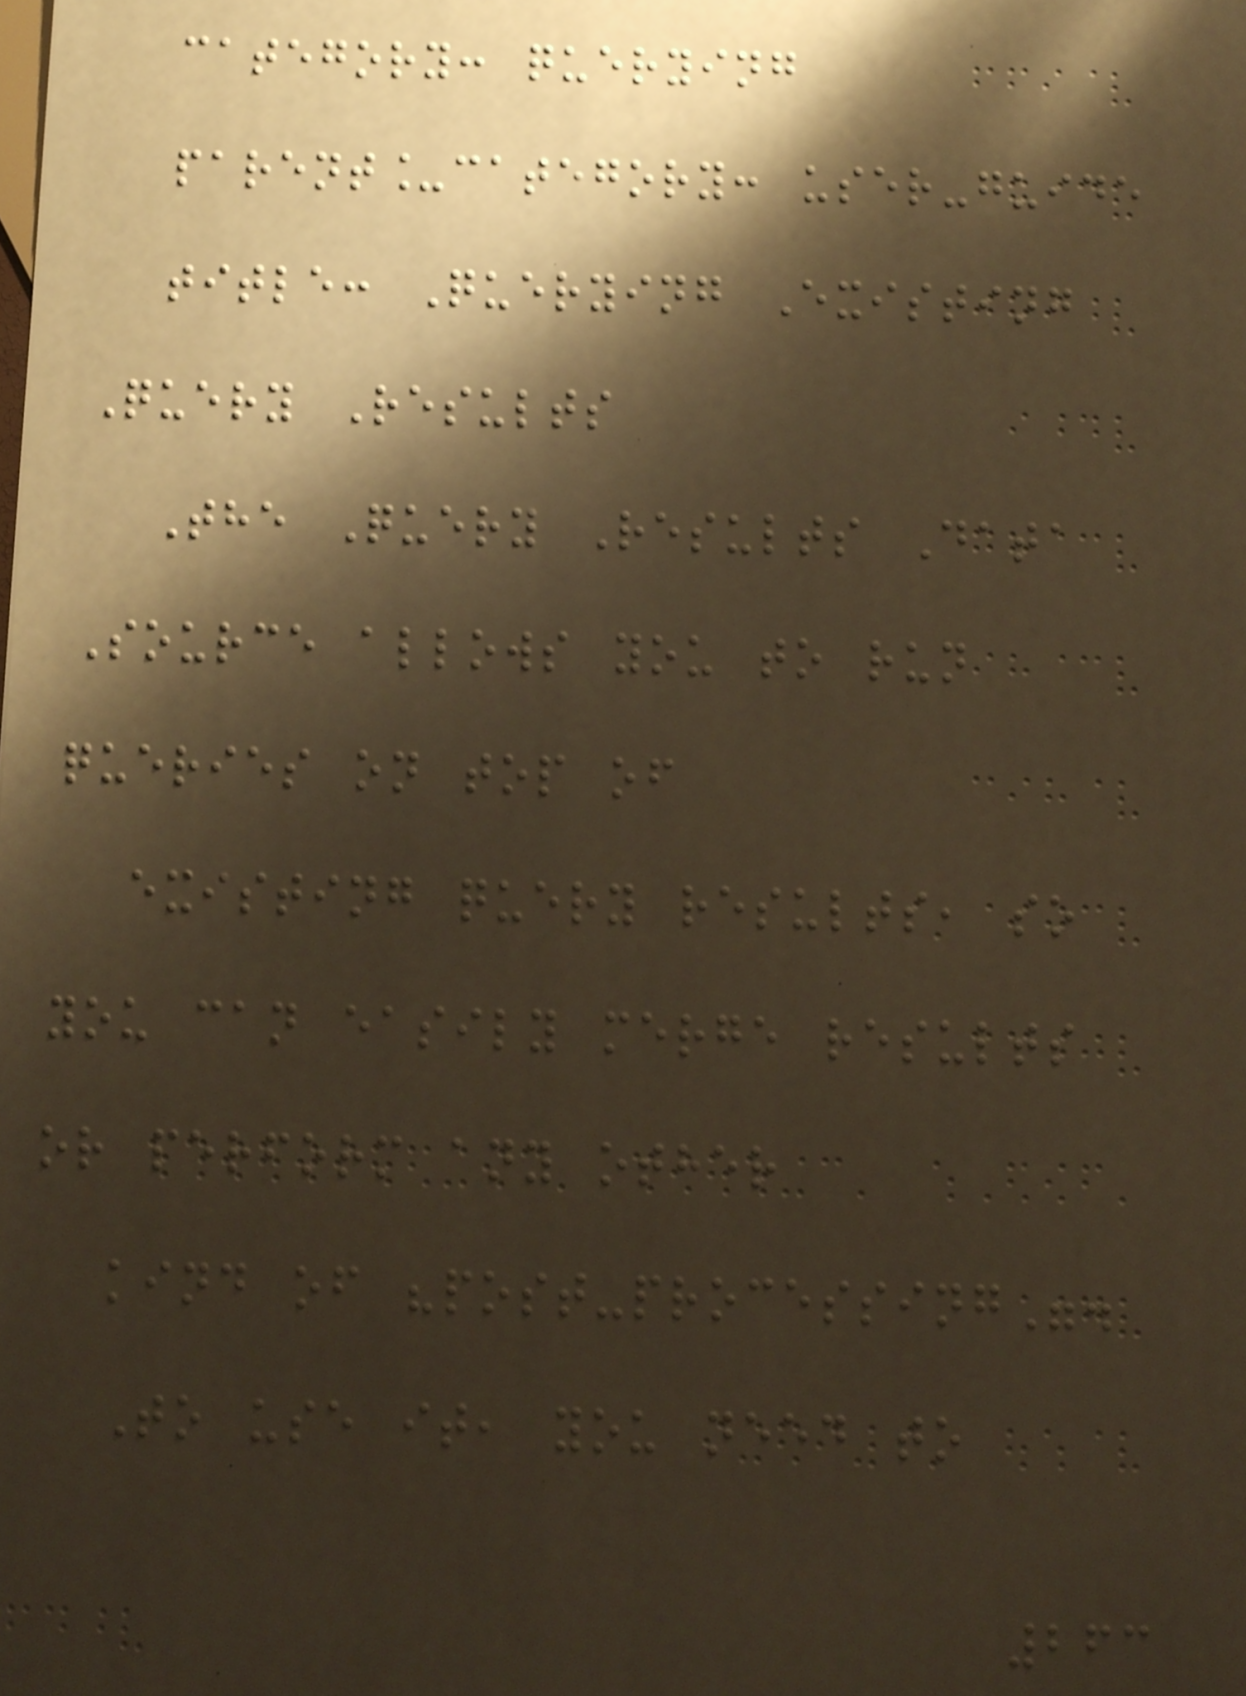category: querying
parent_category: user-guide
title: Querying Existing
Query Results
The Query Results Data
Source allows you to run
queries on top of
existing query results, so
you can easily merge results
or perform any other
kind of "post-processing".
To use it, you need to
263
